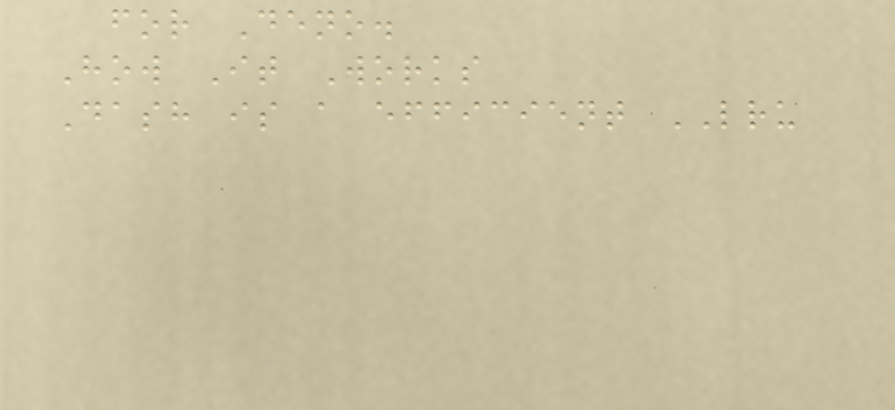for Deno.
How It Works
Dash is a efficient LRU
